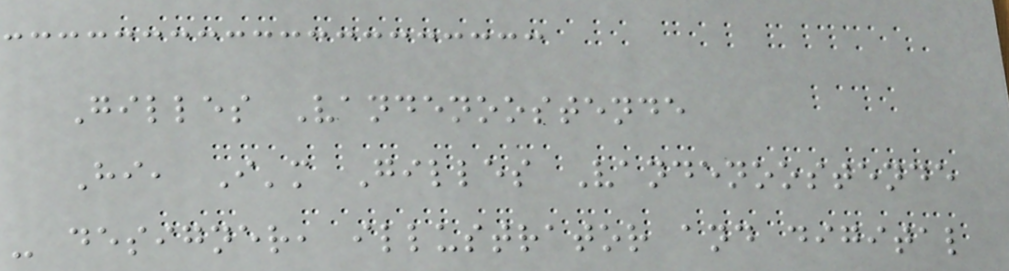Gilles Vandenoostende
Hi, I'm Gilles Vandenoostende
- designer, illustrator and digital
